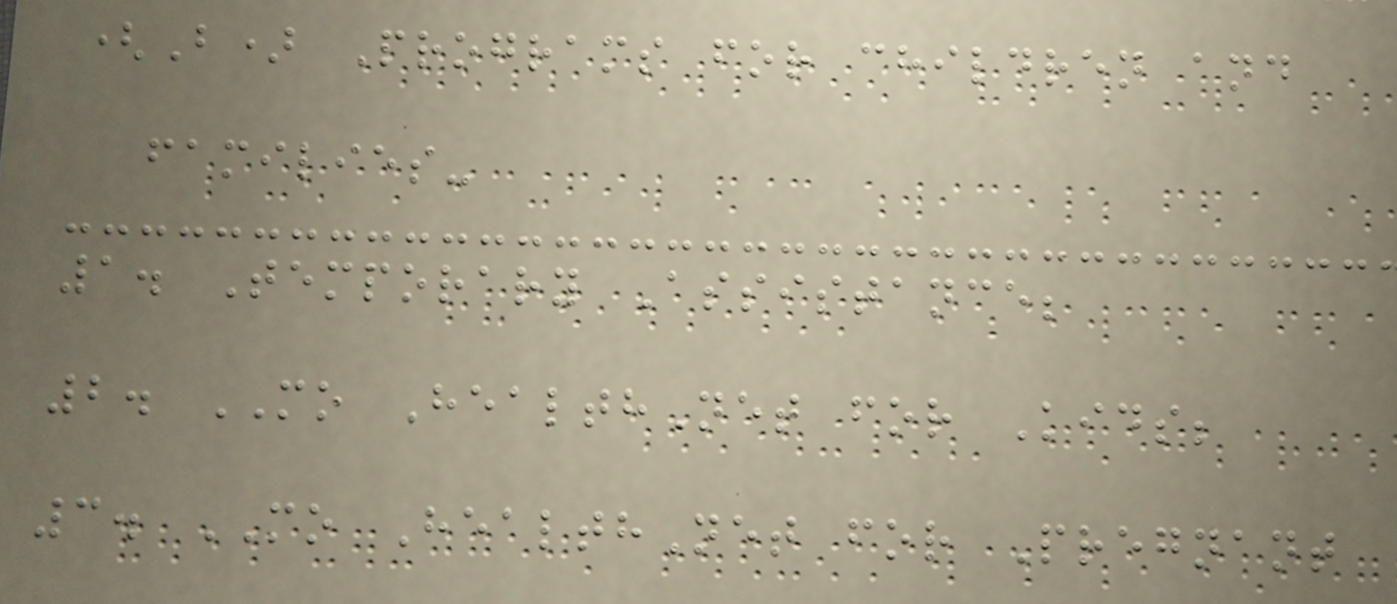(B) Programs for children and
families-
1. Temporary Assistance;
2. MO HealthNet for Kids;
3. MO HealthNet for Pregnant
